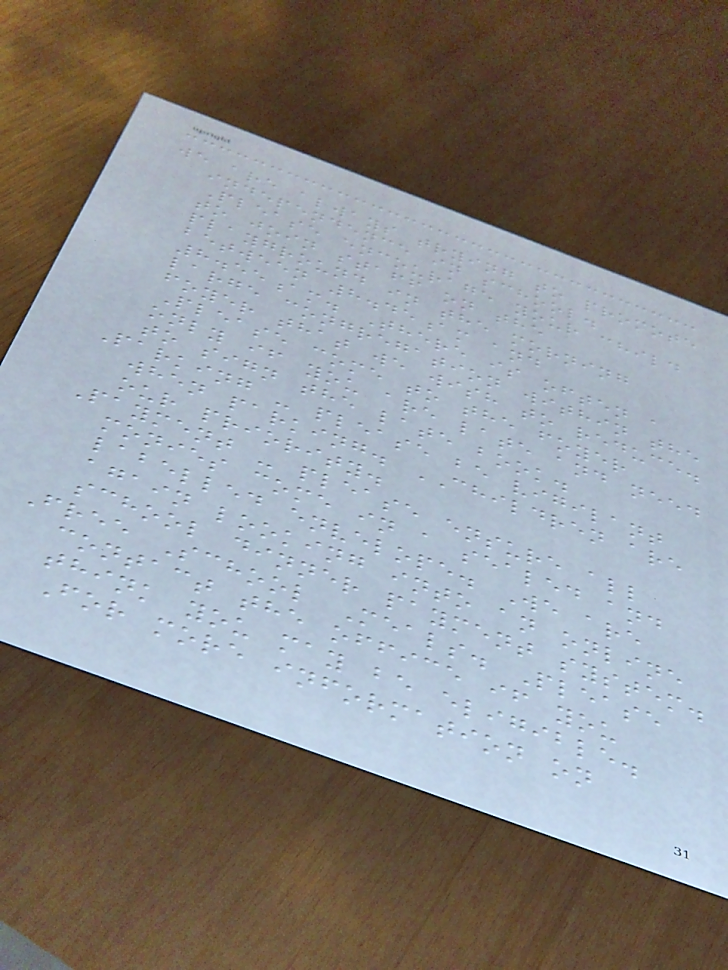we are always trying to promote
independence in school.
Please encourage your child
to join staff on the
playground in the morning
between 8.45am and
8.55am. There is often a
large congregation within the
foyer that we wish to reduce.
Please come to the foyer
only if you are late and need
to sign the late book.
Parking - please be vigilant
when parking. CHILDREN are
our priority.
Payment - please ensure all
monies come in a sealed and
labelled envelope. We are
again looking into an online
school dinner payment system.
Free School Meals. Please
contact the office if you
think you may be eligible.
For more information on
